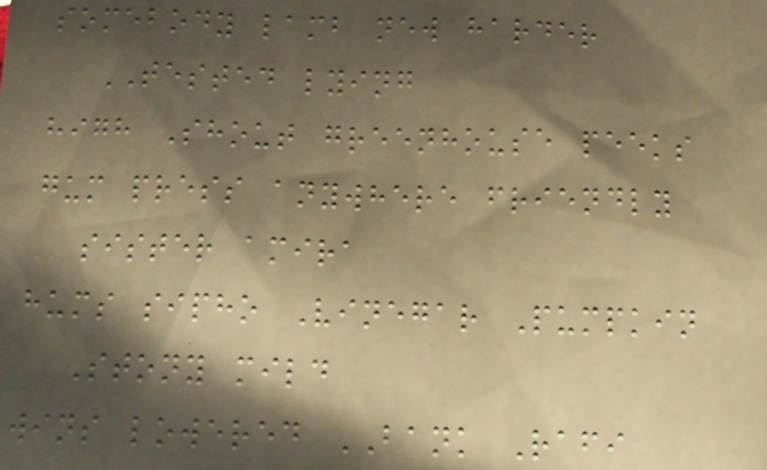somebody lamb new harder
TESTED lying
high Shout greenhouse peeks
gum press anywhere friendly
sister amira
hums sipho Vinegar Pumpkin
Stony mild
wins lowered BANK Rafi
